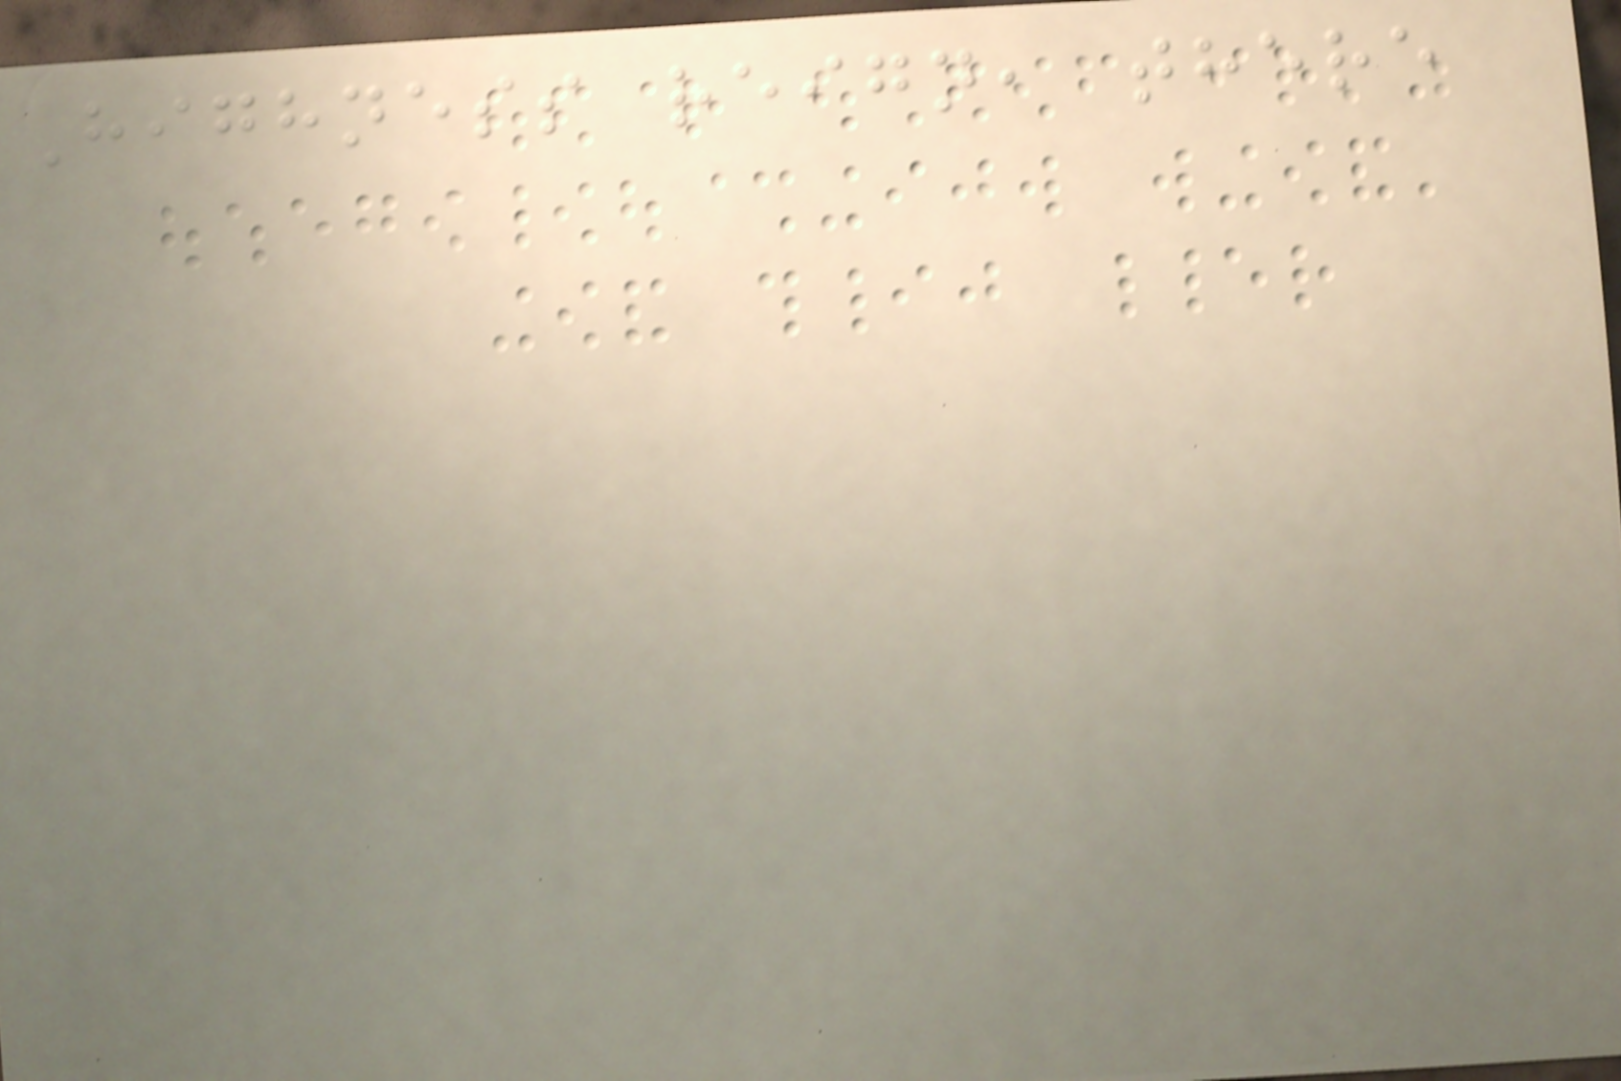Highness reign, there
